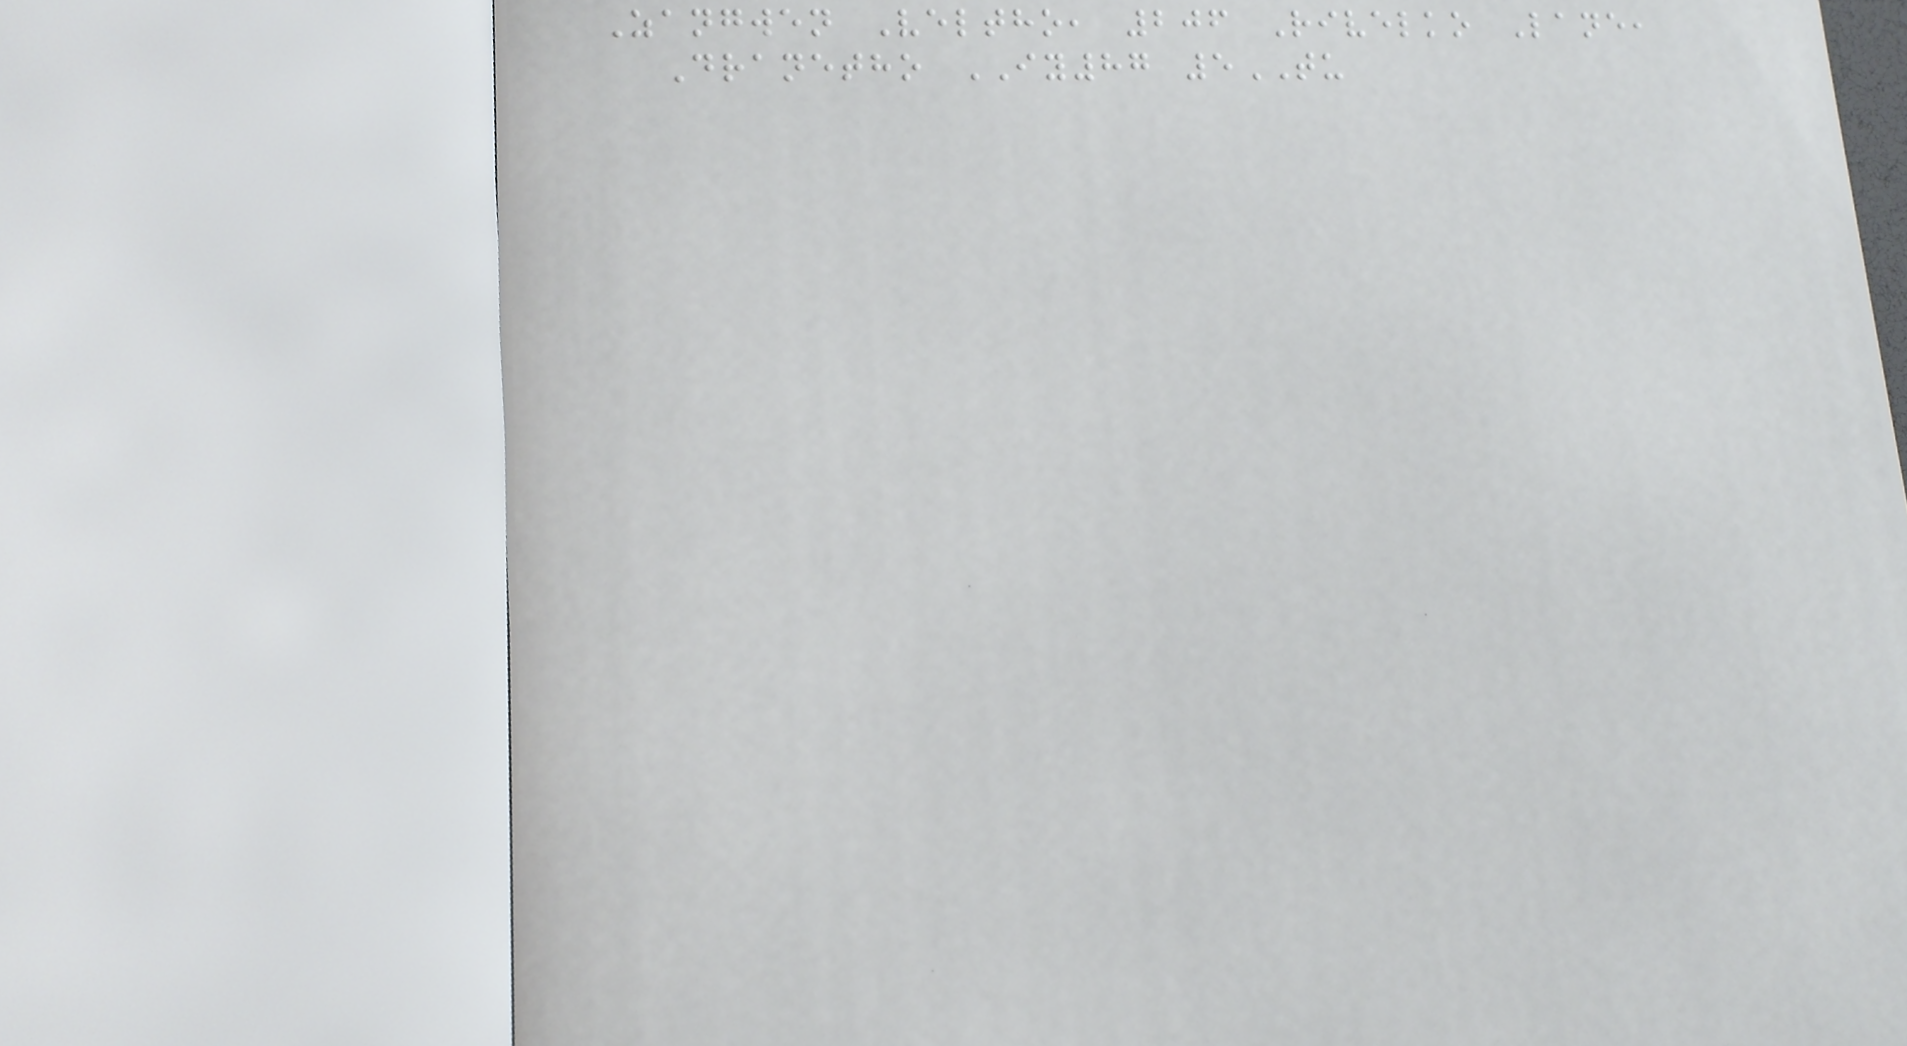Zangwen Veltho, 206 Rivelko Lane,
Dranetho IY87 5TU
